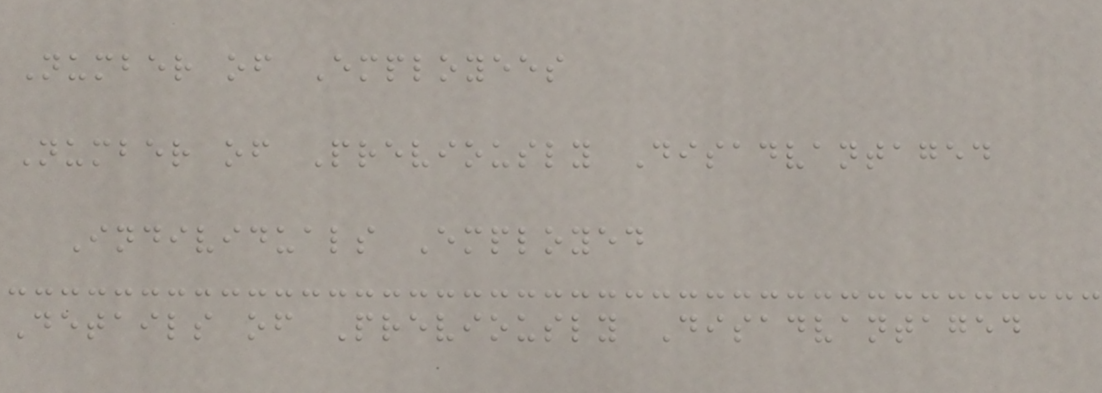Number of Employees
Number of Previously Disadvantaged
Individuals Employed
Details of Previously Disadvantaged
